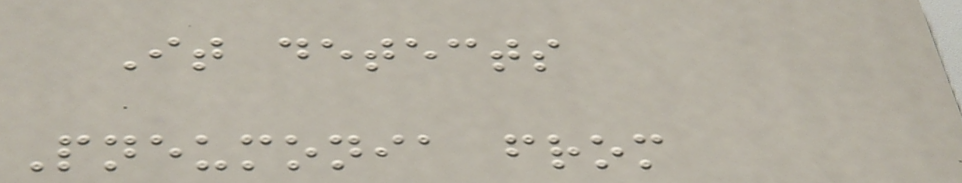It detects
Pneumonia from
